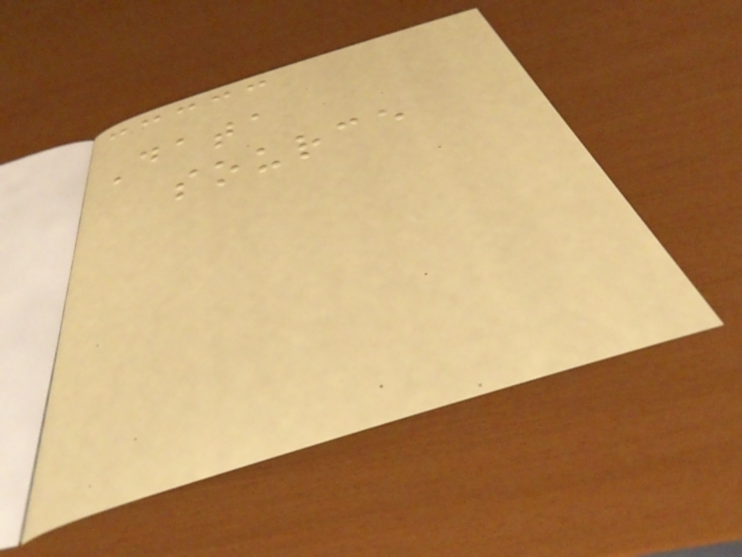Data
source
